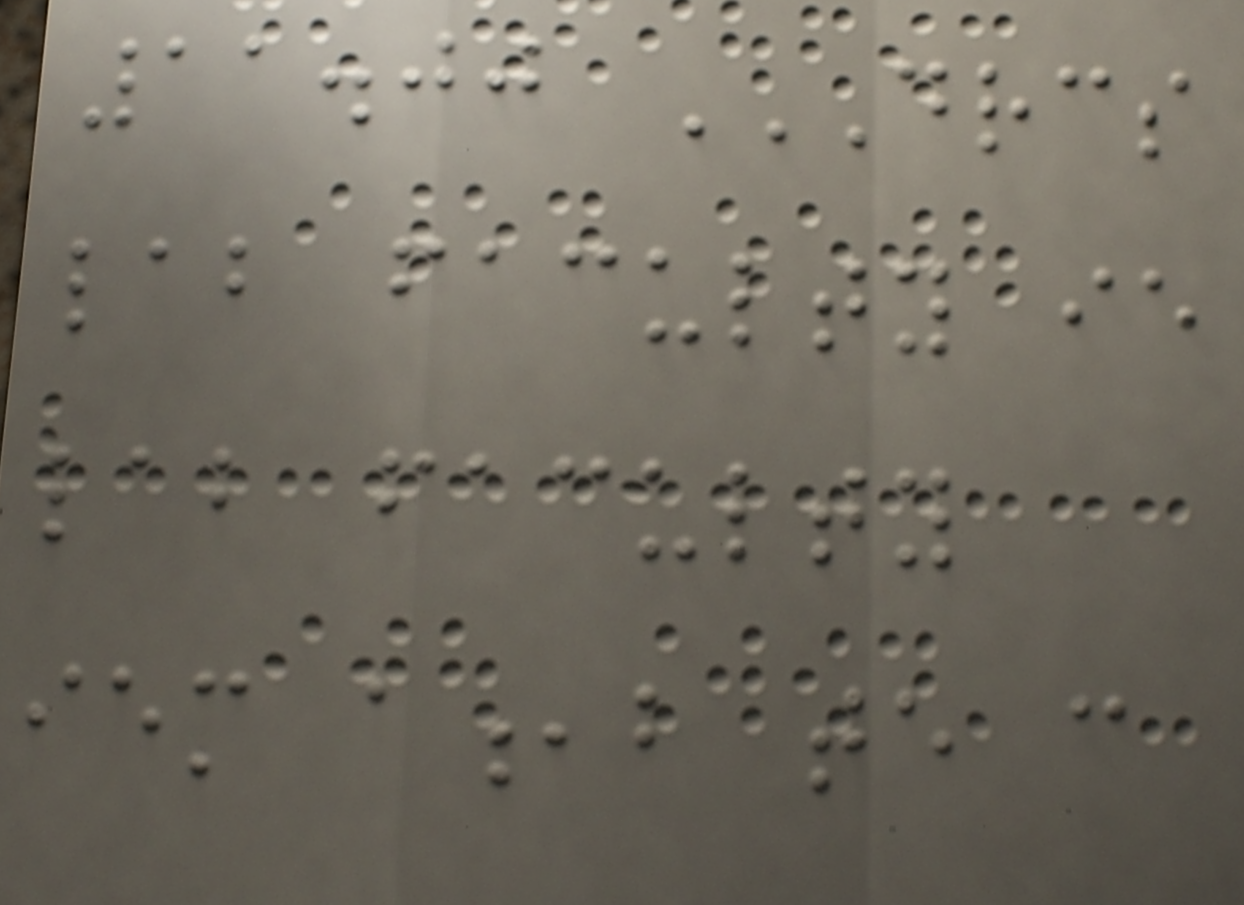11.00 DRCS
LAB FACULTY IE
LAB FACULTY
IEM A,B TE C
